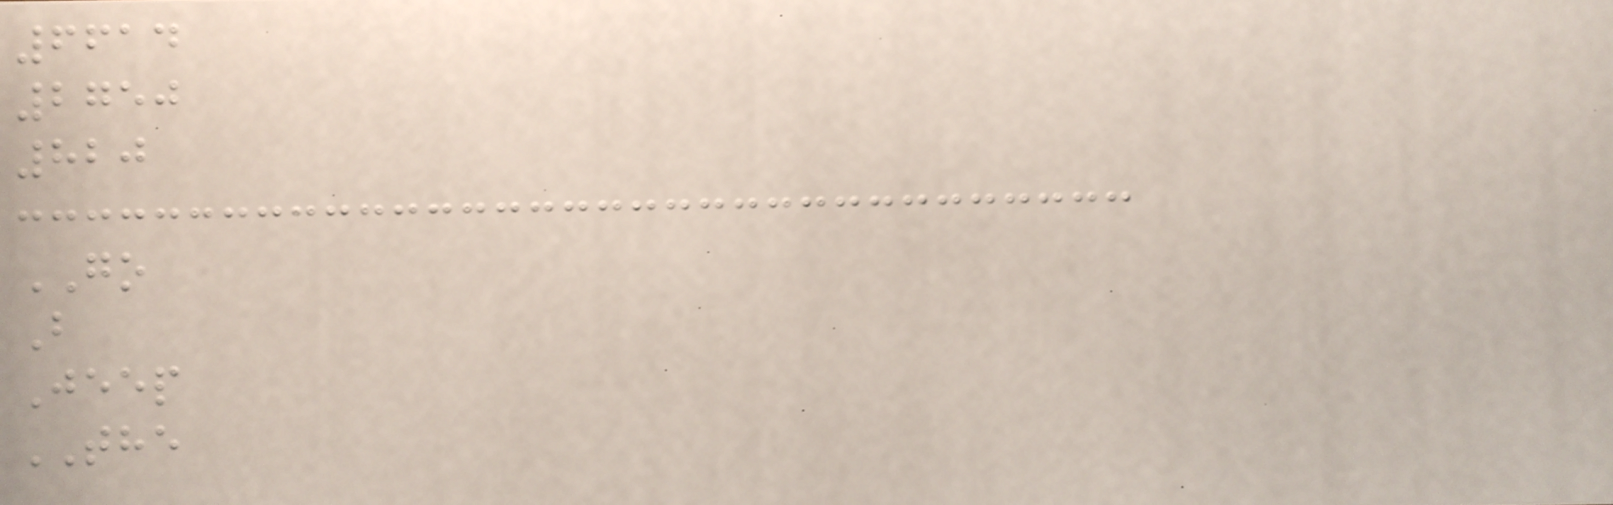6614
2750
820
GO
B
Jeep
THE
